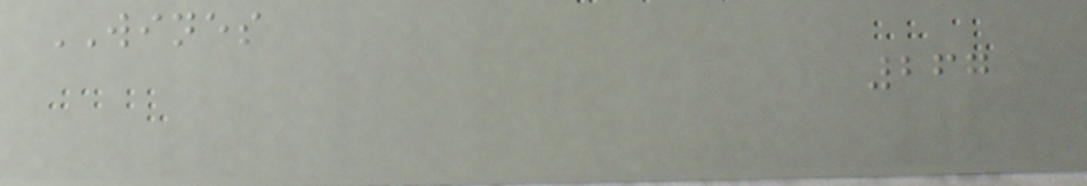WINES
267
